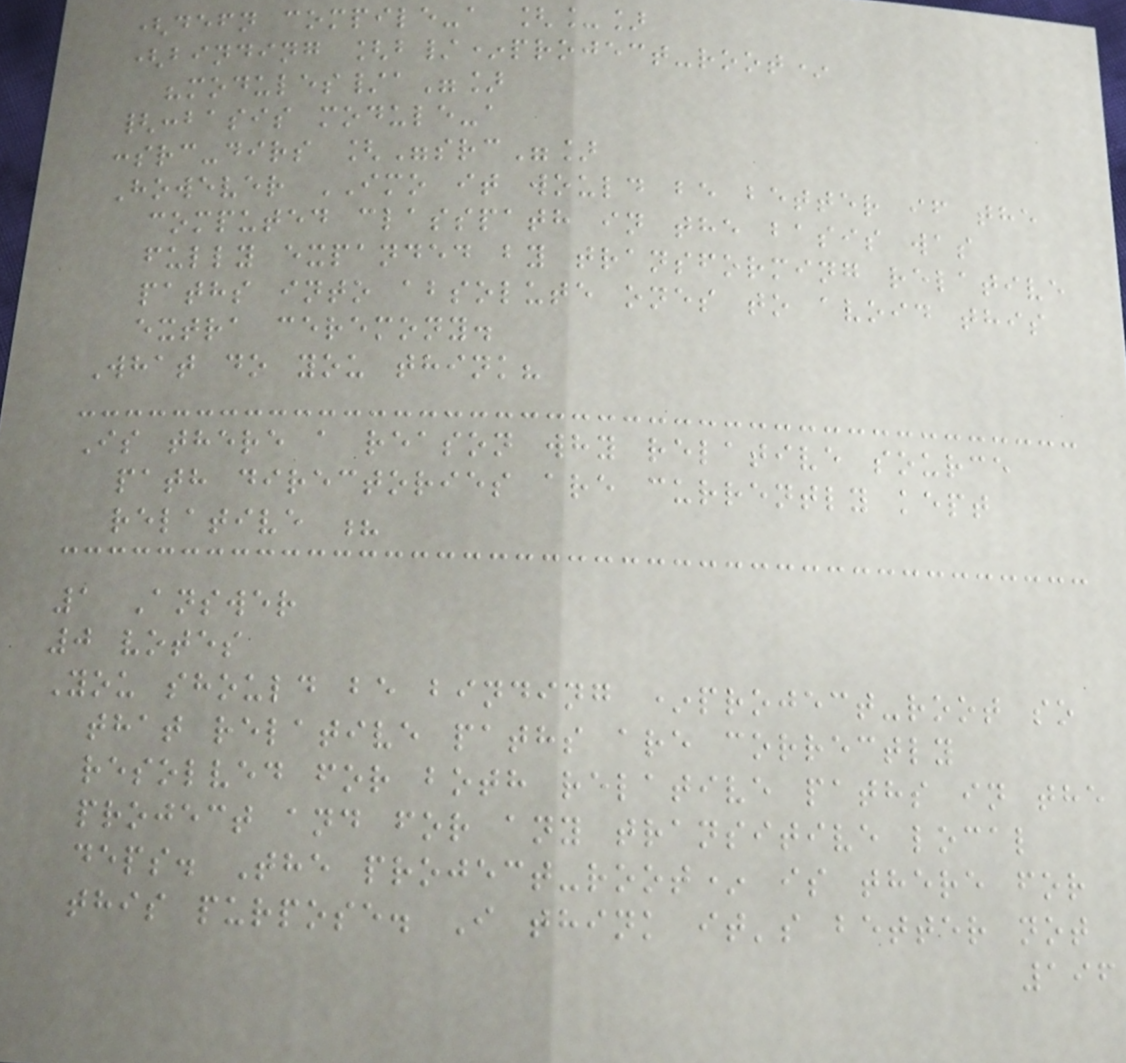(defn compile-a [_]
(binding [b/*project-root*
"modules/a"]
{:basis module-a
:src-dirs ["src"]
However IMO it would be better if the
computed classpath in the basis was
fully expanded by transforming relative
paths into absolute ones to avoid this
extra ceremony.
What do you think?
Is there a reason why relative source
path directories are currently kept
relative ?
1 Answer
0 votes
You should be binding *project-root so
that relative paths are correctly
resolved for both relative paths in the
project and for any transitive local
deps. The project-root* is there for
this purpose. I think it's better not
196
